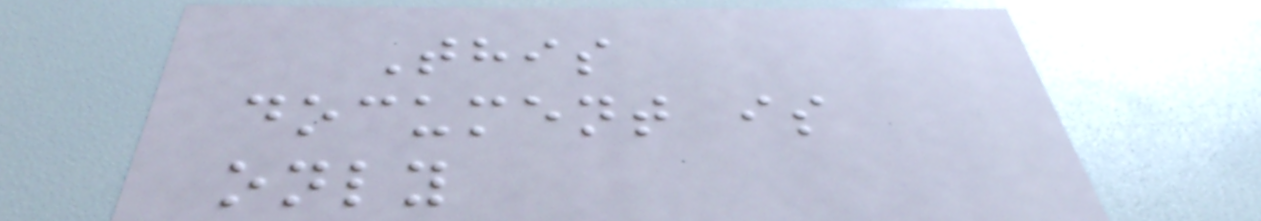This
document is
only
